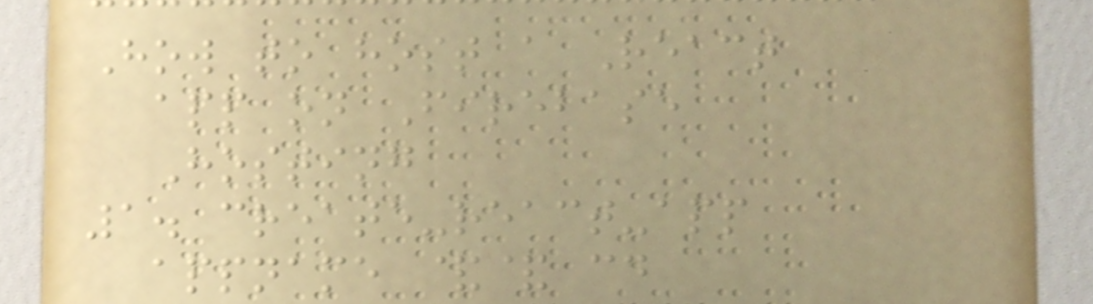How to host a React
app on Firebase
Hosting
1. create-react-app
appname && cd
